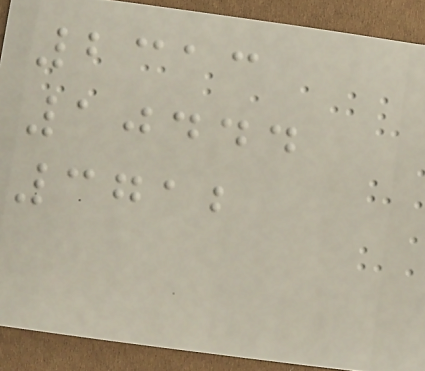2313
10444
3712
